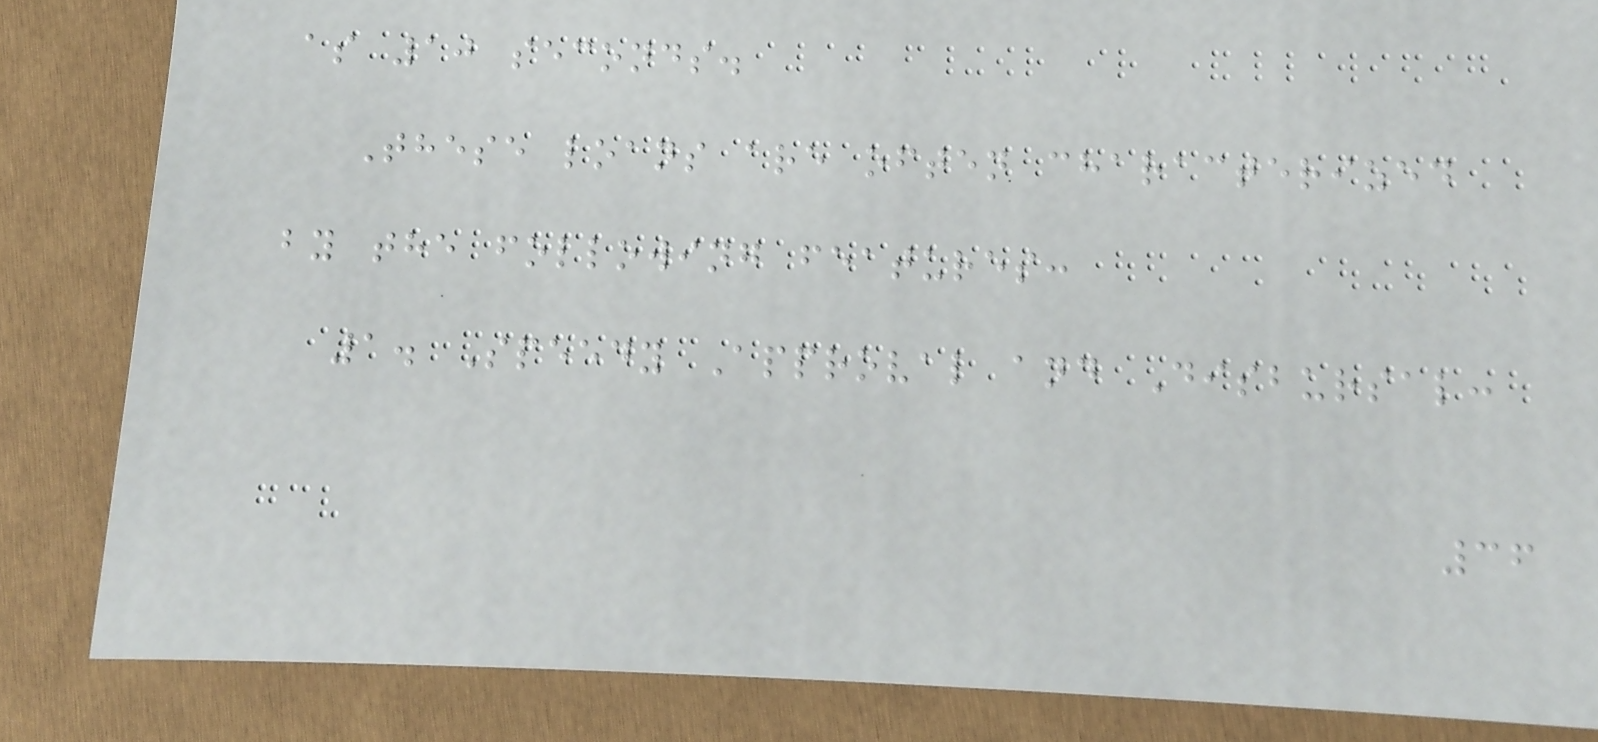as 10 seconds.
These loans are often characterized
by the following features:
1. Speedy Approval and Disbursal:
36
